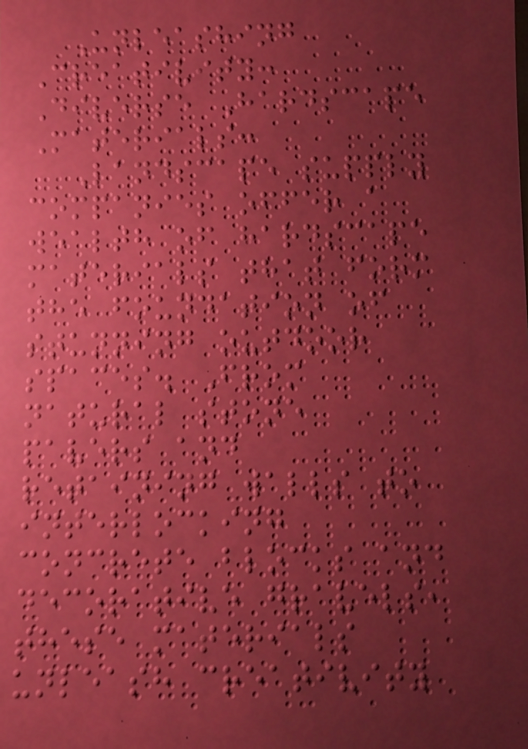Unleashing
Creativity:
Diverse Hardscape
Materials:
Landscape supply
companies offer a
wealth of hardscape
materials that form
the foundation of
stunning outdoor
spaces. From
natural stone
pavers and
retaining walls to
interlocking
concrete blocks and
decorative gravels,
these materials
unleash creativity
